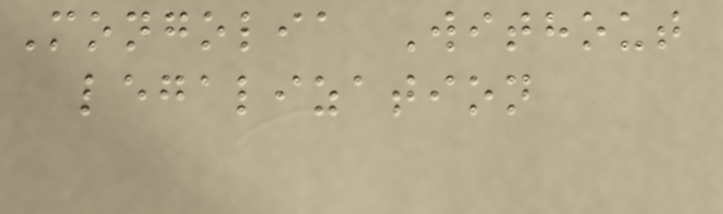Mongolia Without
legalization
